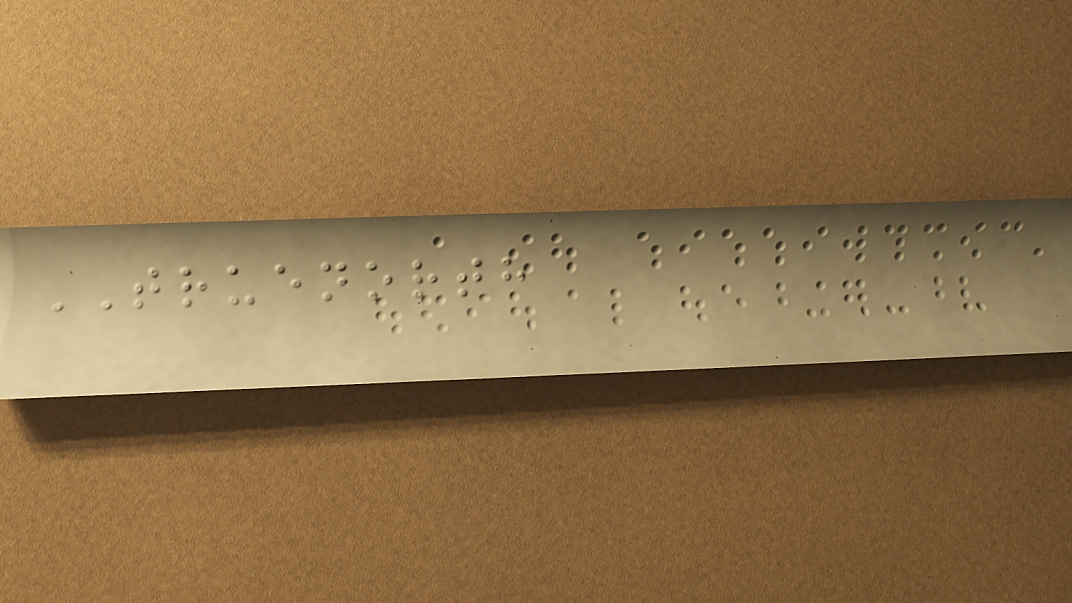TRUENORTH
